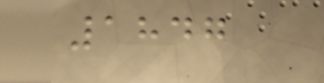1847
